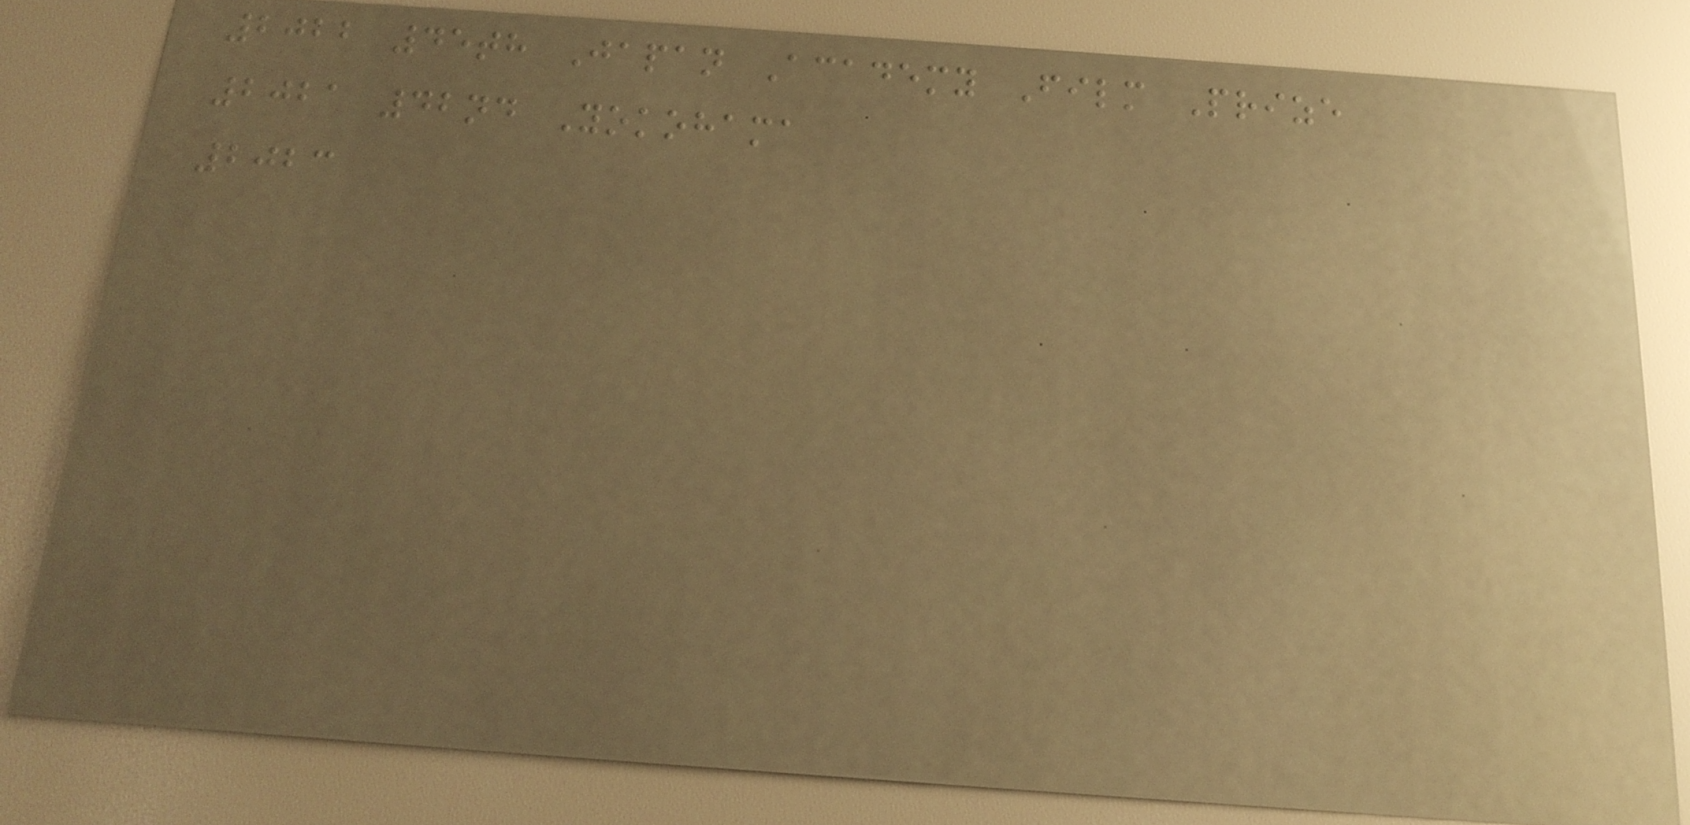2022 45th Japan Academy Film Prize
2021 42nd Yokohama
2023
